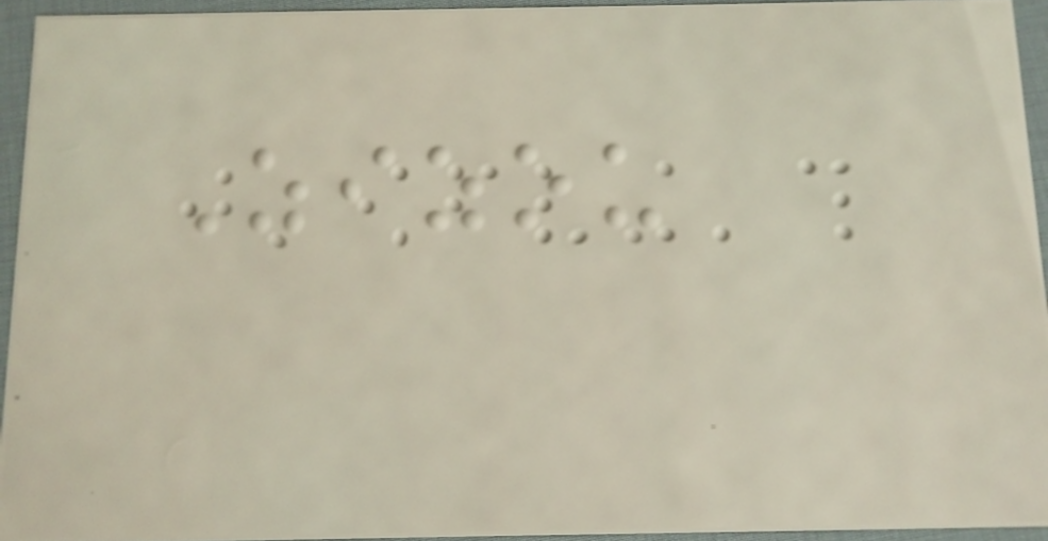Zizou
